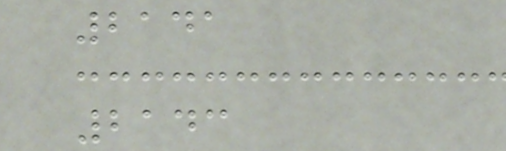2141
2143
